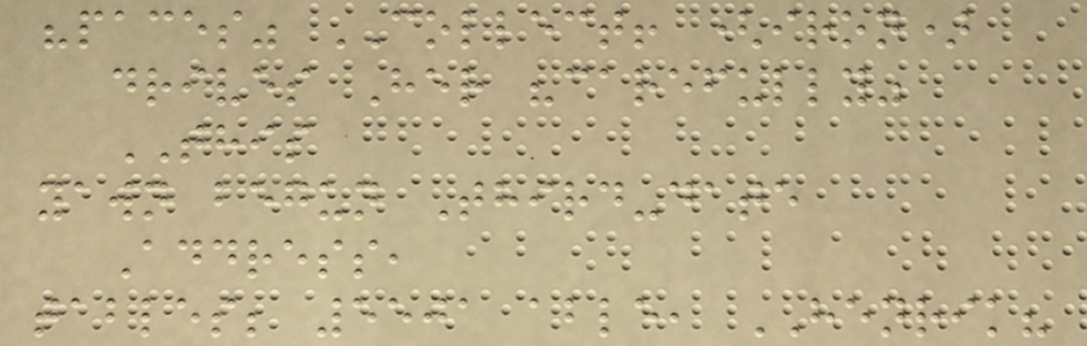"paces" COLLECT! (iron)
drives Her "carefully"
THIS
yawn begun Third-date
Address,
tables; 5501 able, HENRIK?
